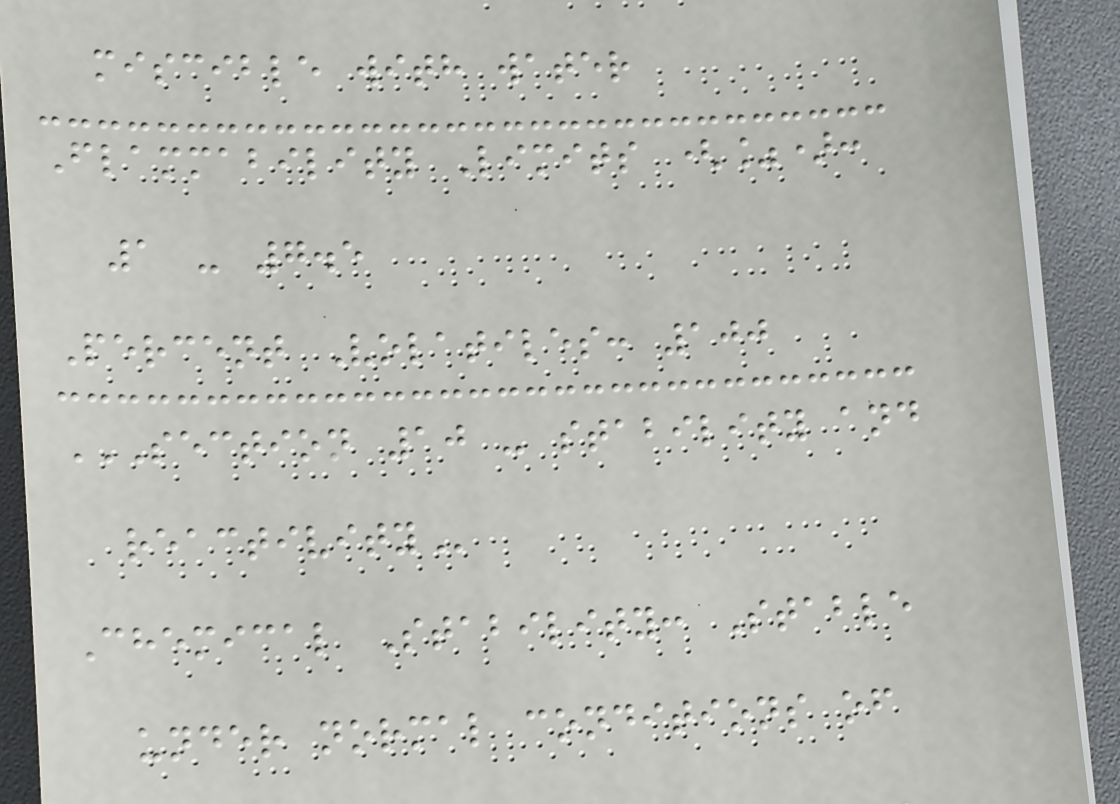miscible with water
Flammability Limits (%):
1 - 7.5
Percent Volatiles: 100
SECTION 10 - STABILITY AND
REACTIVITY
Chemical Stability: Stable
under normal conditions of
